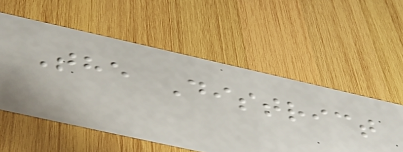The District
